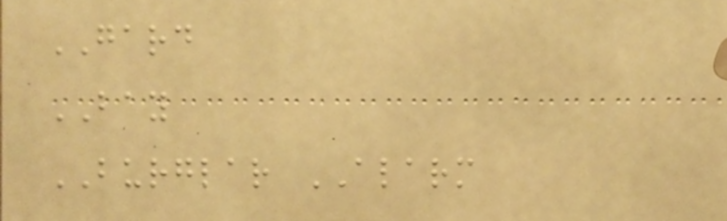GARD
BAY
BURGLAR ALARM
